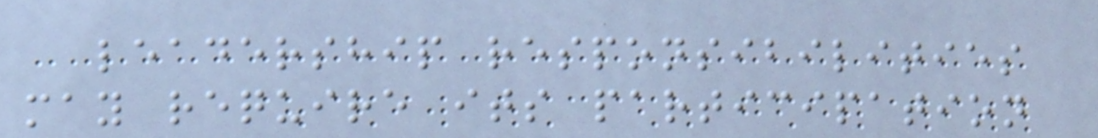leadership responsibilities
may require its participation
